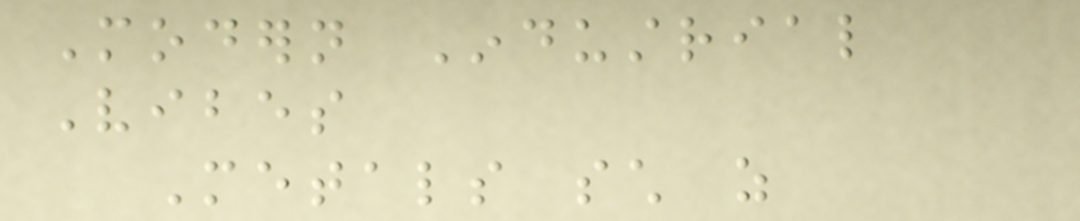Modern Industrial
Vibes
Metals such as
